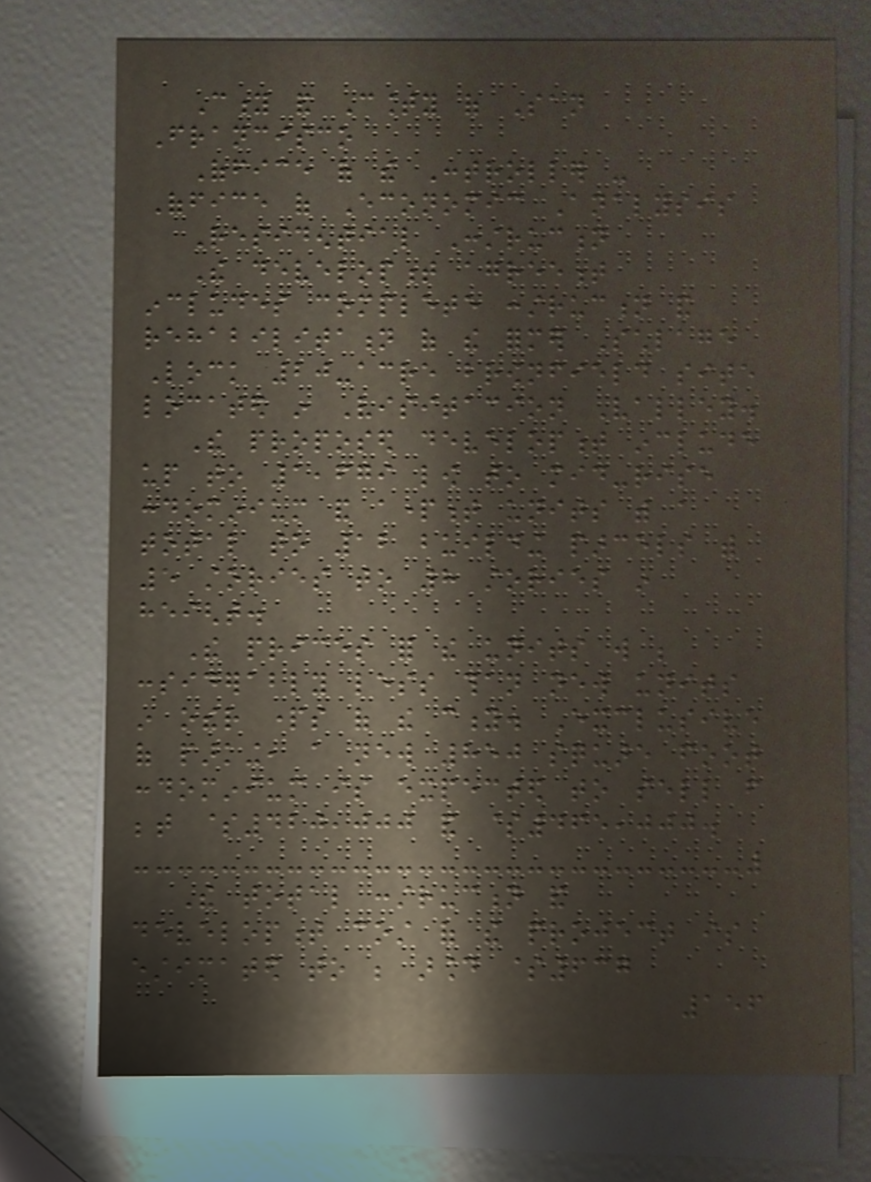City and County of San
Francisco
Office of the Controller -
Office of Economic Analysis
Residential Construction
The development agreement
includes complete construction and
rehabilitation of the former Schlage
Lock 20-acre brownfield site
located in Visitacion Valley.
The proposed development include
up to 1,679 low to mid-rise
condominium and apartment units with a
total to 12 building parcels with
5 stories to 8 stories in
height.
The prices for the units will be
considerably less than new units
in other parts of the city. Exclusive
of parking, a new 850 square foot
condominium is expected to sell from
between $420,000 and $465,000.
The total construction and
development cost of the project is
estimated to be around $637
156
